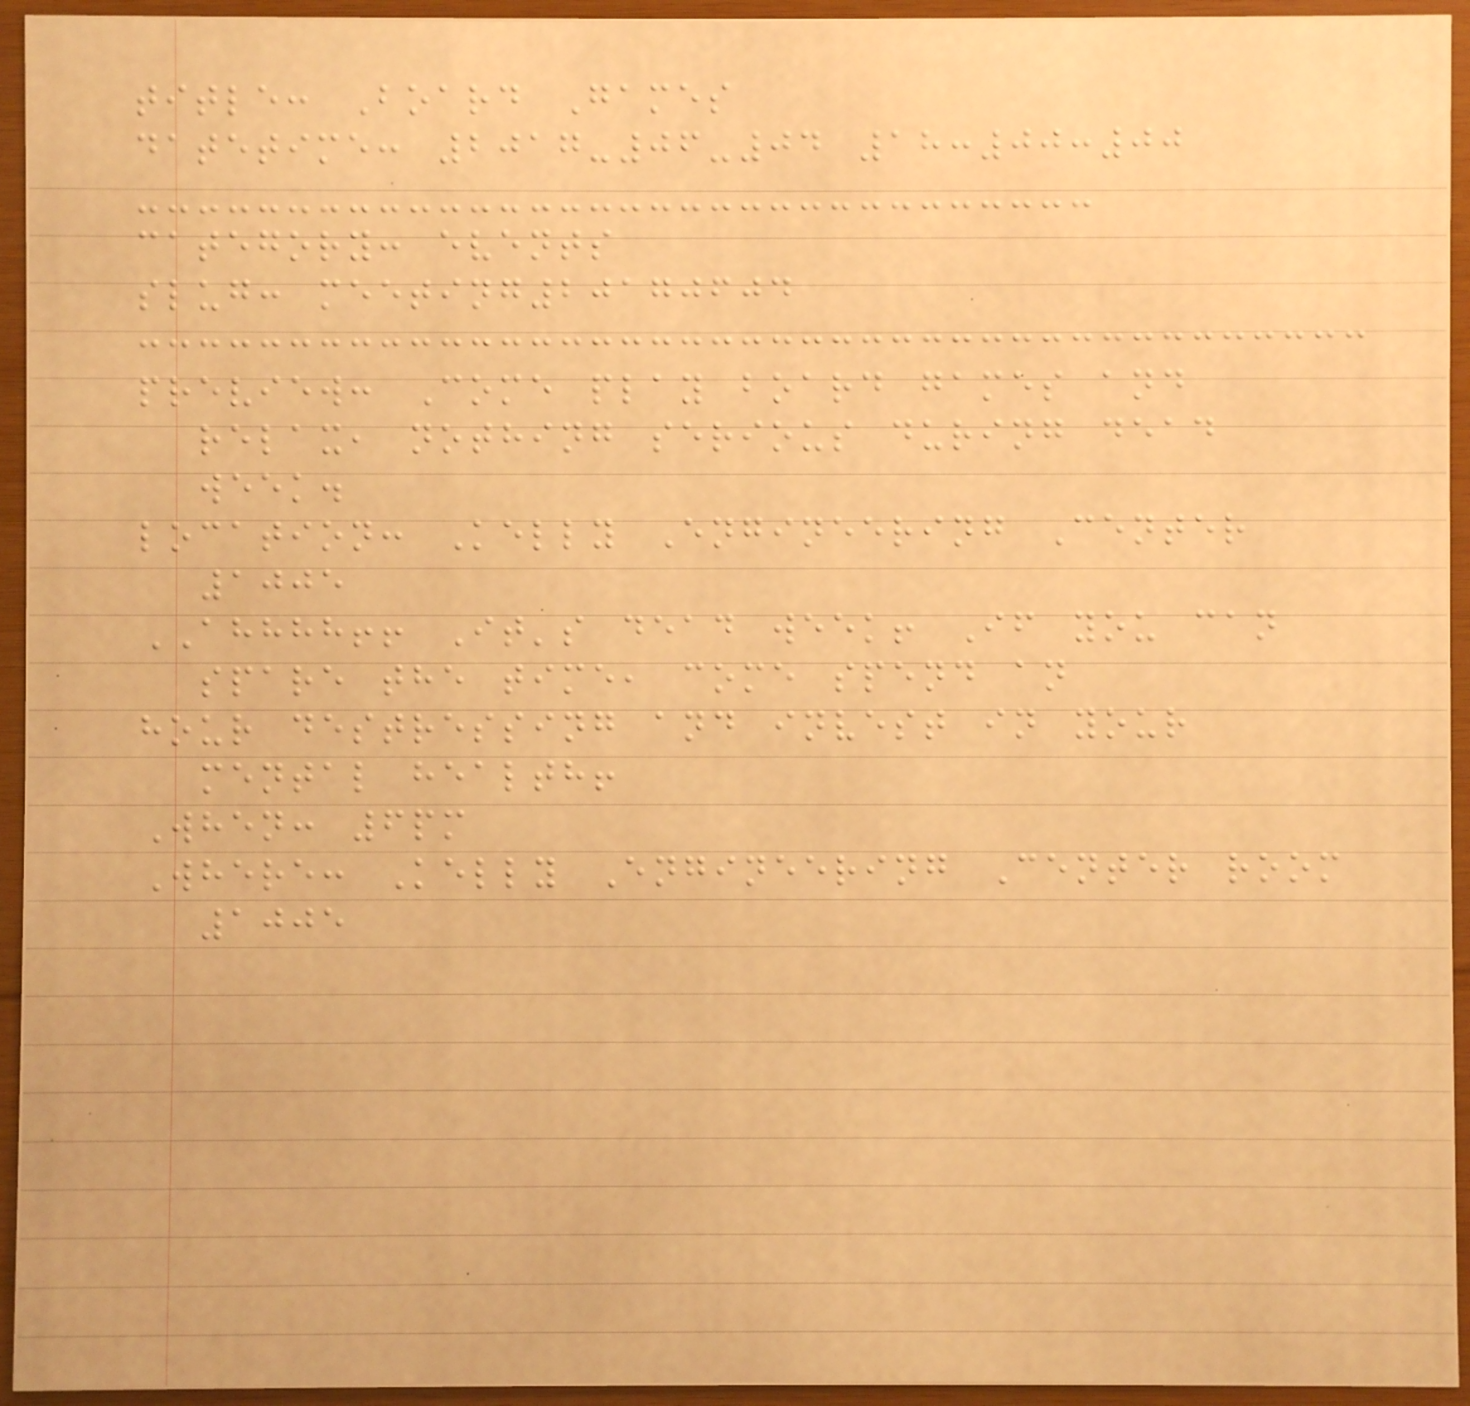title: Board Games
datetime: 2017-06-04 18:00:00
category: events
slug: meeting20170604
preview: Come play board games and
relax, nothing serious during dead
week.
location: Kelly Engineering Center
1005
AHHHH!! It's dead week! If you can
spare the time, come spend an
hour destressing and invest in your
mental health!
When: 6pm
Where: Kelly Engineering Center room
1005
